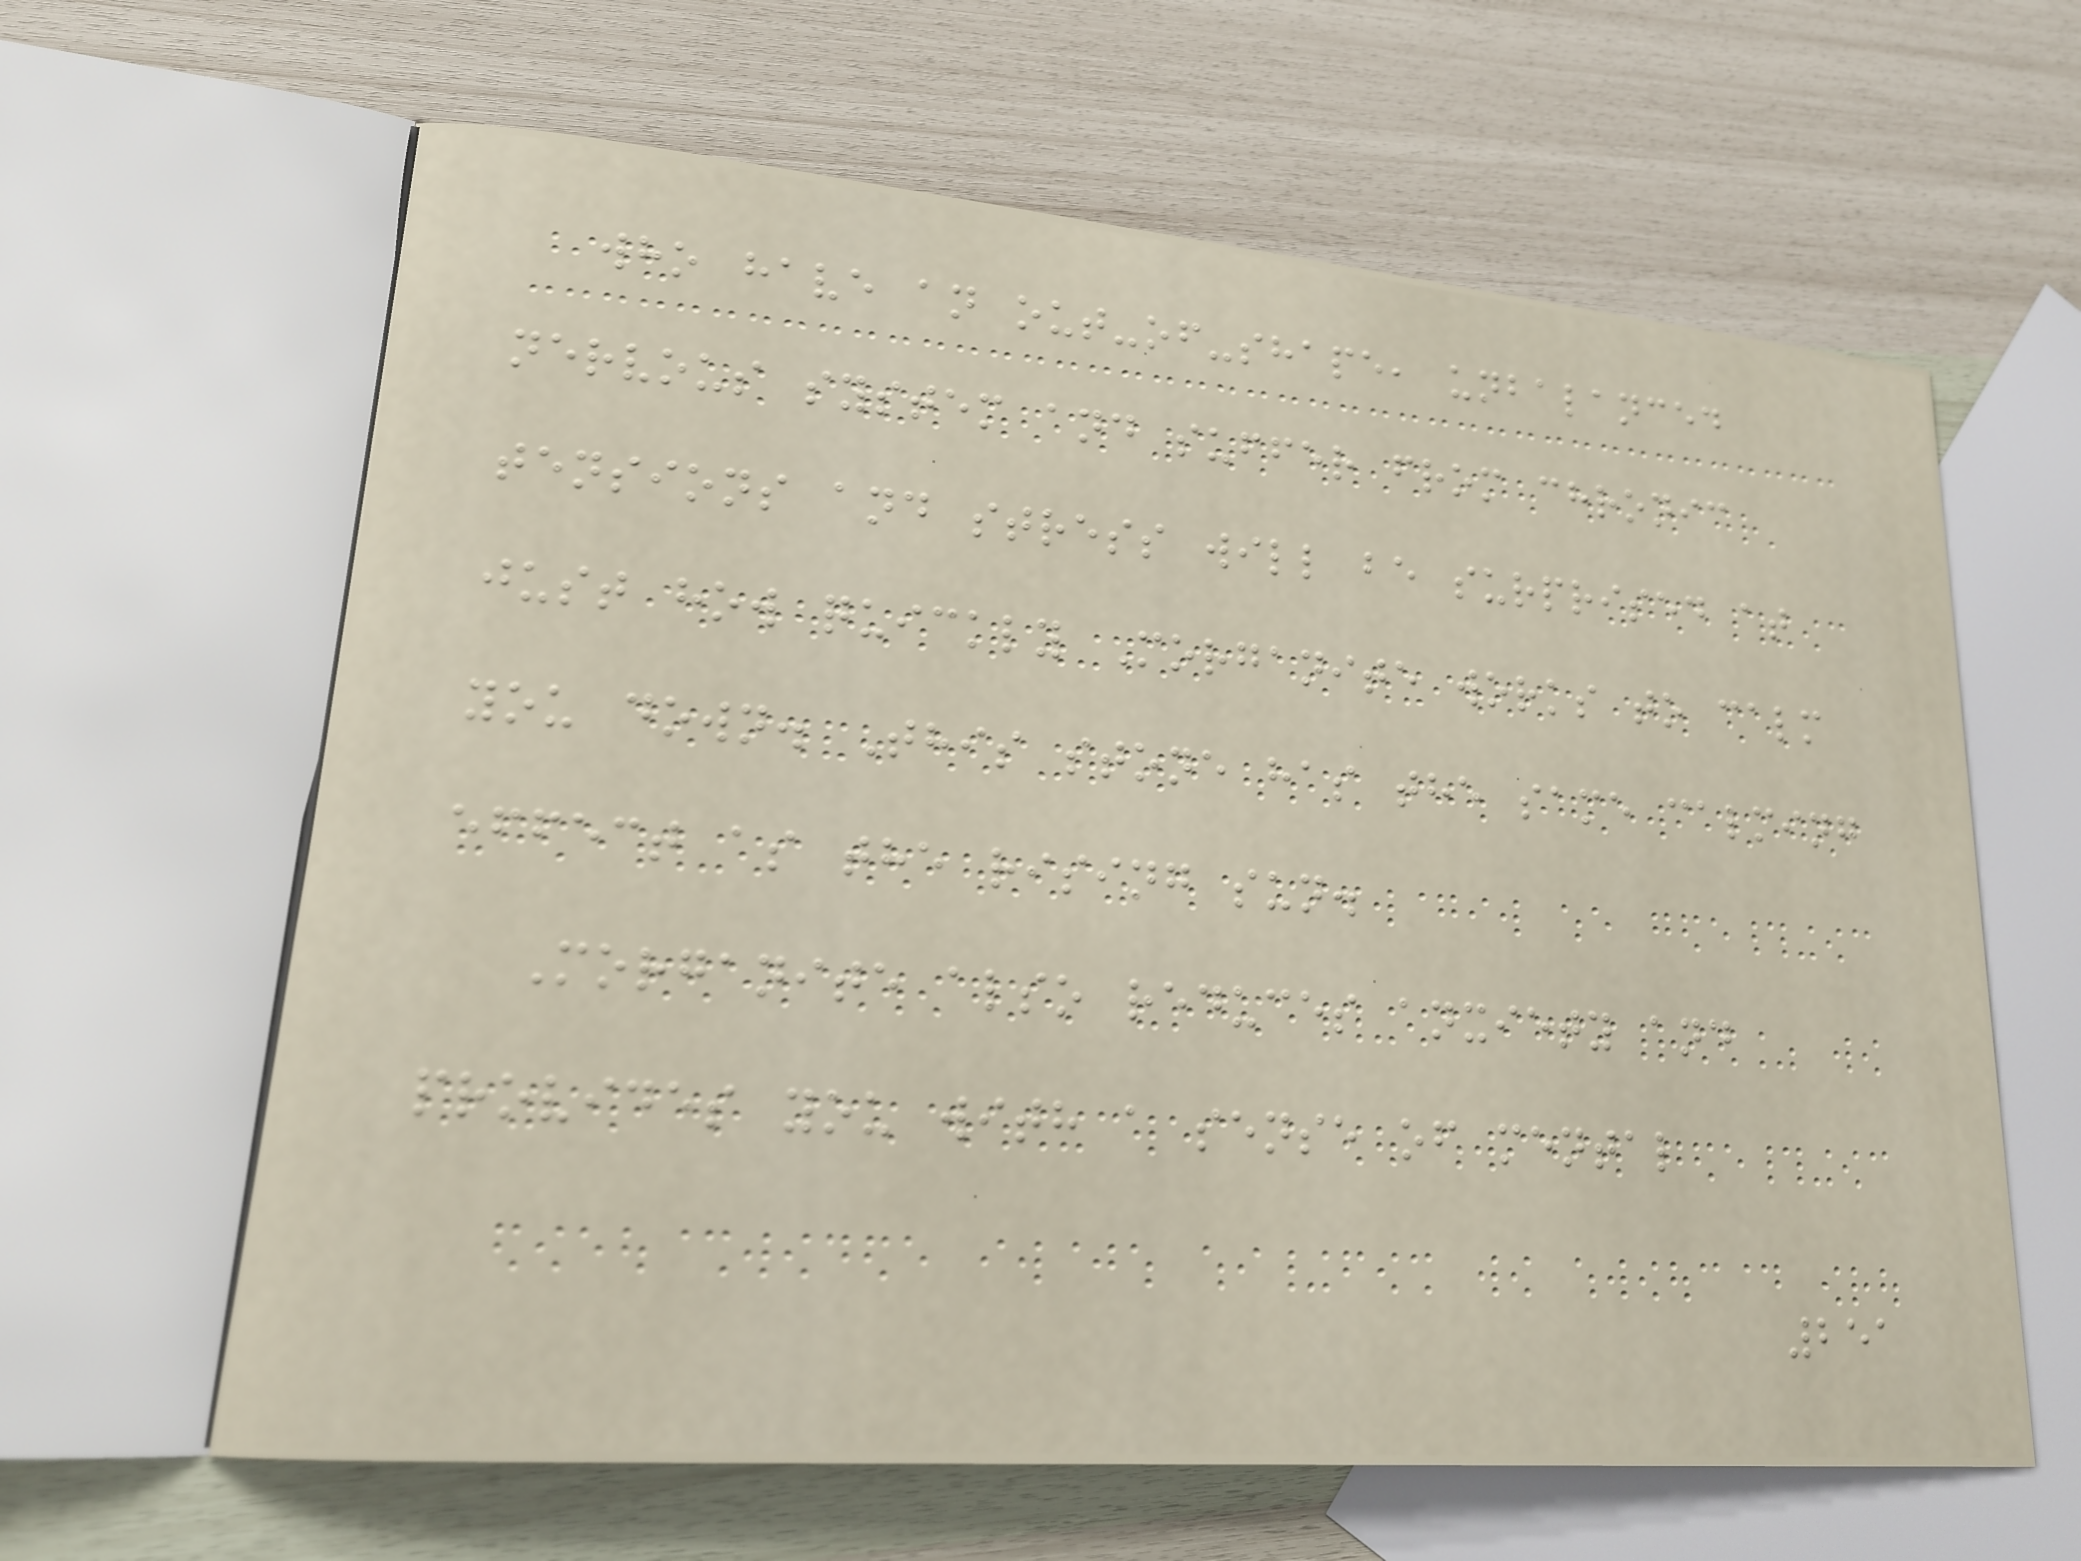who have an out-of-shape, unbalanced
nervous system and suffer from chronic
tensions and stress will be surprised at
just how quickly Morganite works to calm
you down. This stone has the same calming
effect as the rising sun.
Morganite also reduces anxiety and
provides you with a sense of mental
251
